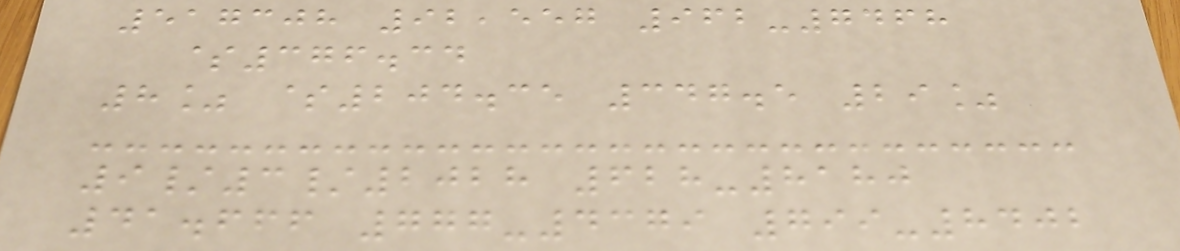517308 92,557 962-7468
$376.34
8% $204.35 347.5 29%
9/3/2028 628-8180
41.666 777-4379 799-8402
